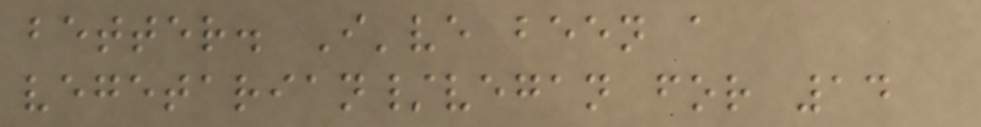better. I've been a
vegetarian/vegan for 14
